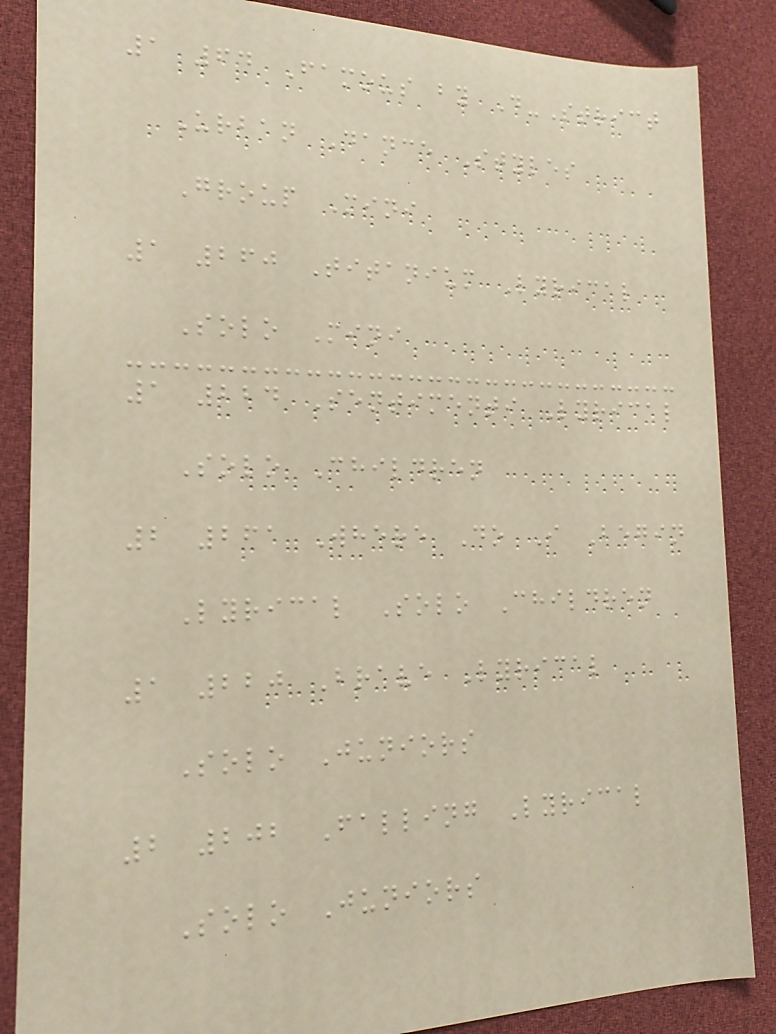1 64 Famous by D-Strict
Urban Dance Styles
Group Mini
1 260 Titanium Lyrical
Solo Mini
1 224 Sentimenti Lyrical
Solo Children
2 261 Where Do I Begin
Lyrical Solo Children
1 220 Brave Lyrical
Solo Juniors
2 202 Falling Lyrical
Solo Juniors
